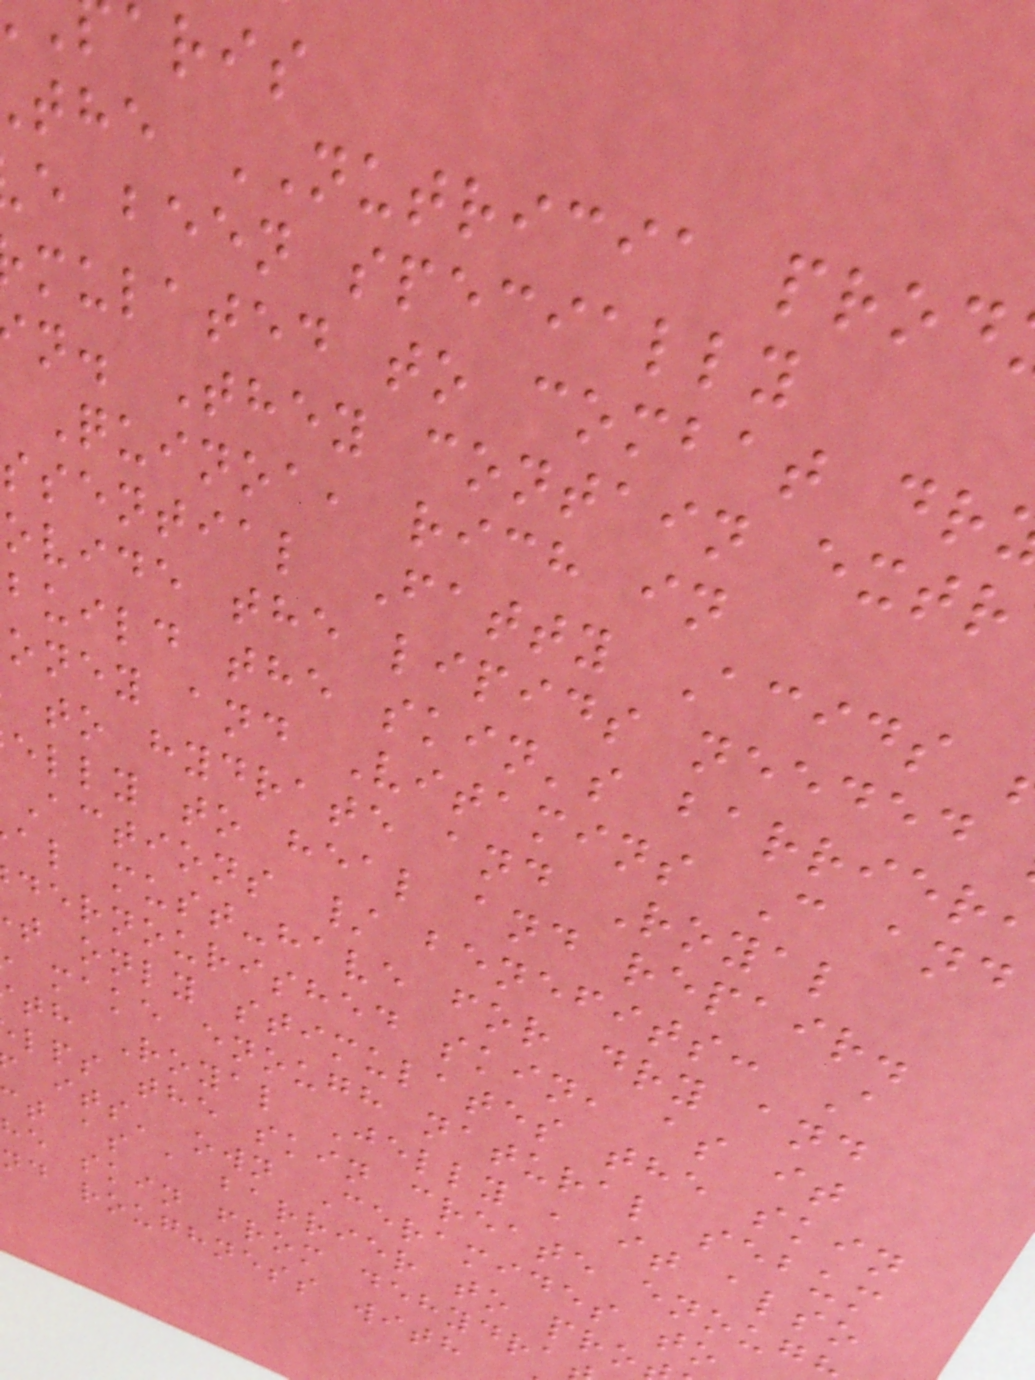aris
the NUTRICIA prod
e been specially
mulated to combat dr
n. They contain extr
Quinoa, rich in
ssential Fatty Acids
ovide the lipids needed
build the skin's barrier
oney and Vitamins C and
to hydrate and Royal
elly to heal and repair.
Actions / benefits: A
al must-have for dry and
dernourished skin, as it
t only stimulates the skin
make enough natural sebum
th Royal Jelly , it also
lps the skin create enoug
its' own Ceramides to
t as a barrier to pro
he skin from dehydra
nd roughness with
